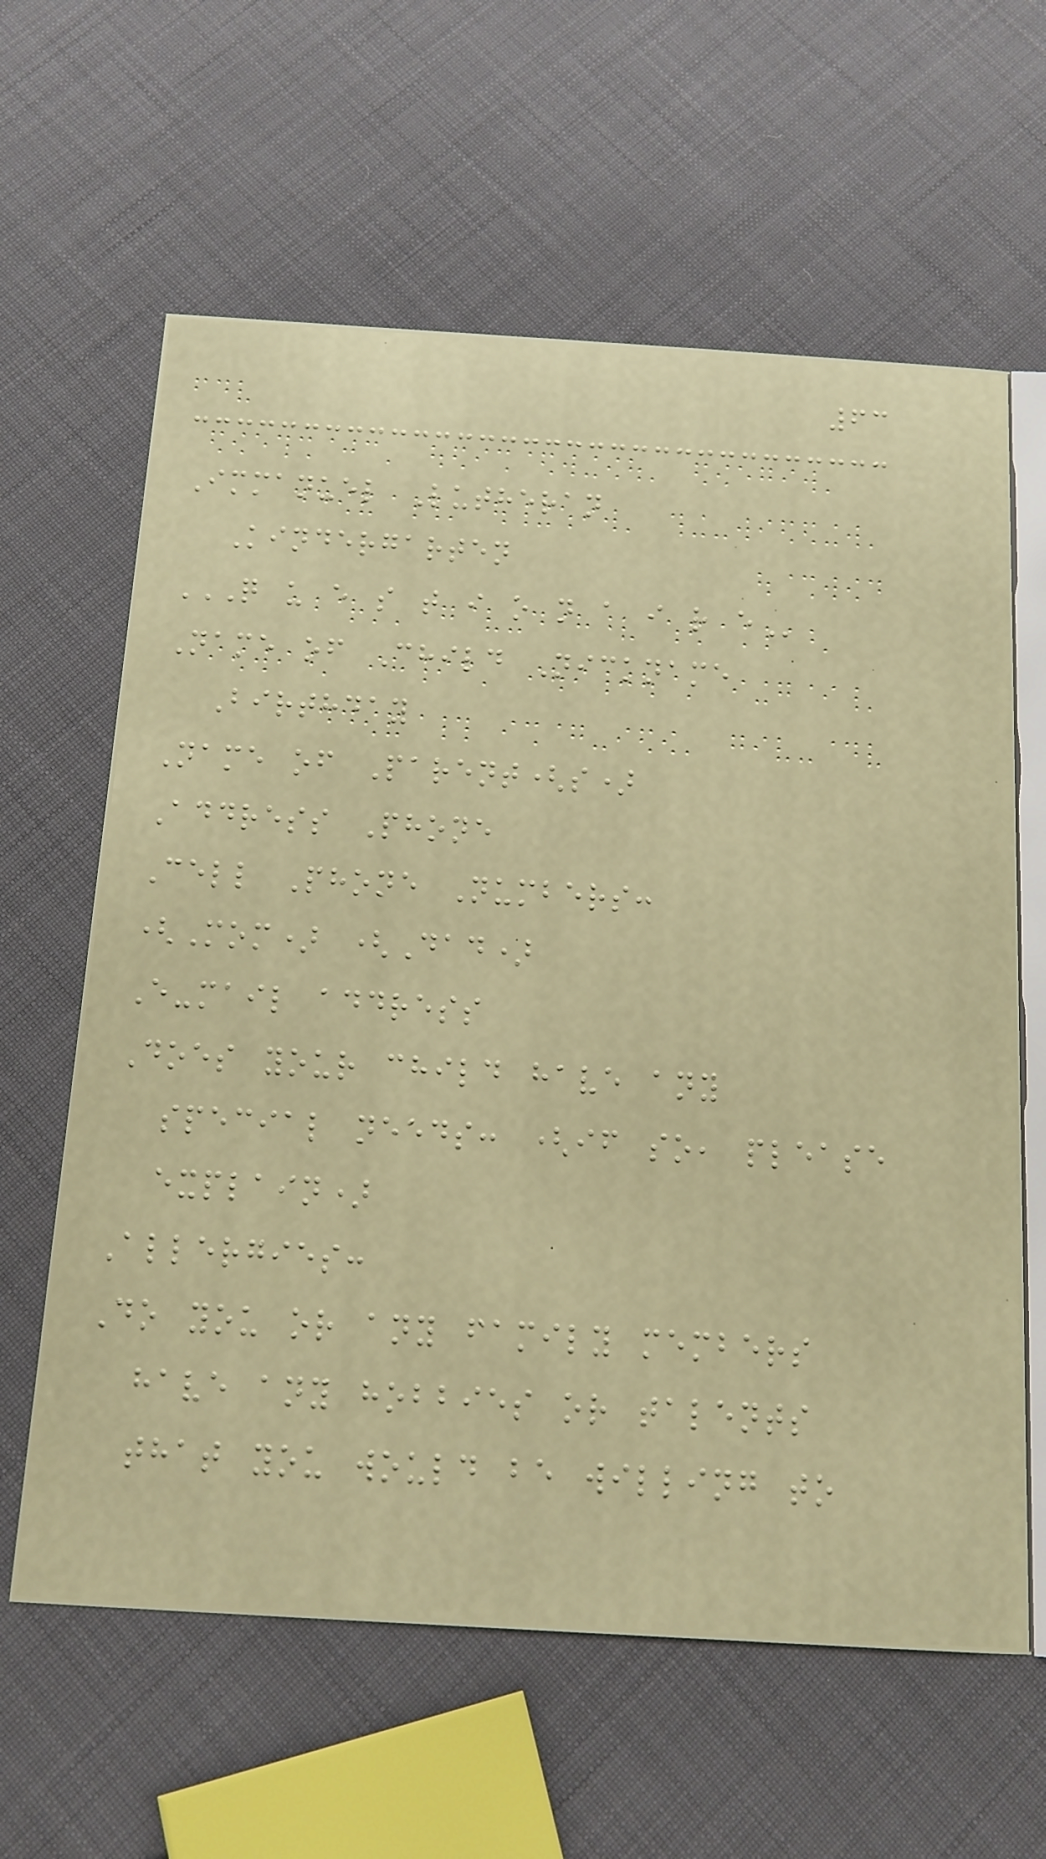63
Immanuel Lutheran
Kindergarten
Q U E S T I O N A I R E
Name of Child Nickname
Birthday
Name of Parent(s)
Address Phone
Cell Phone Numbers:
(Mom) (Dad)
E-mail address
Does your child have any
special needs: (if so, please
explain)
Allergies:
Do you or any family members
have any hobbies or talents
that you would be willing to
